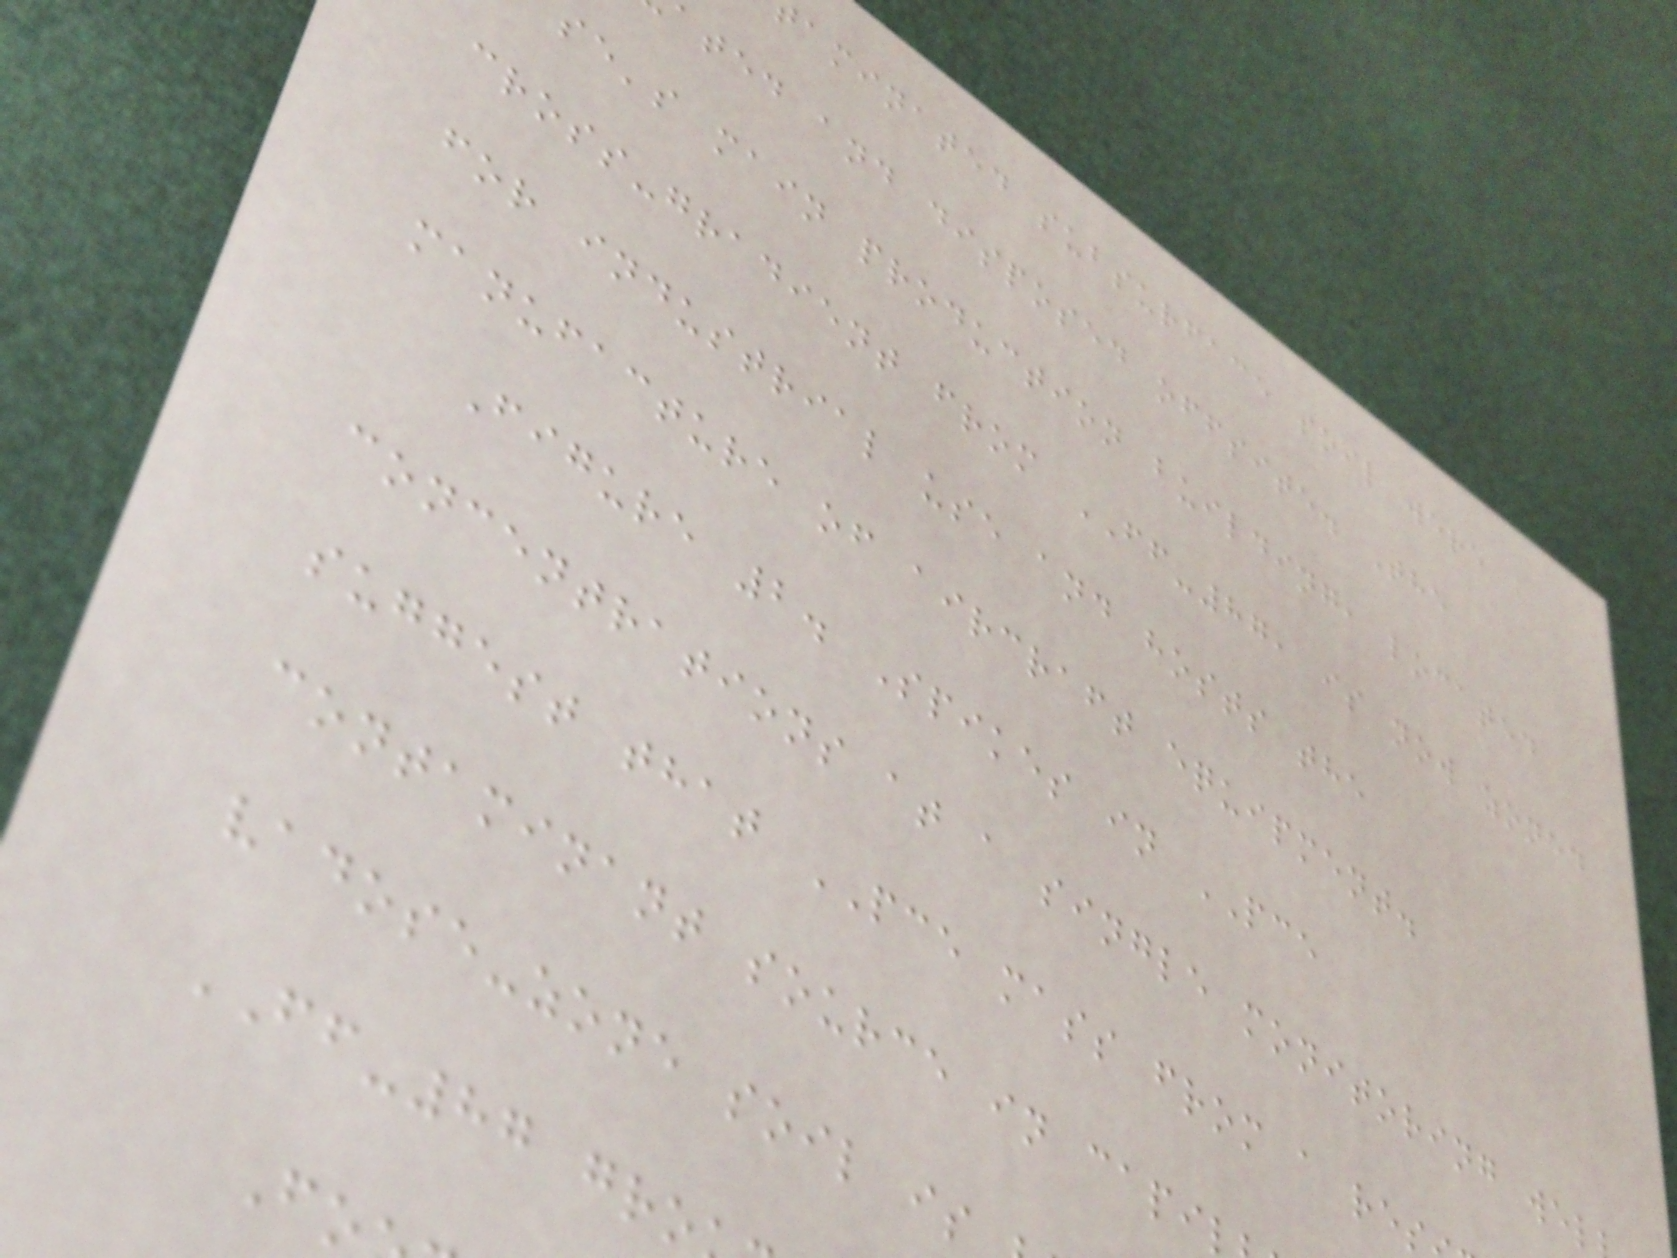aminated subsurface soil were
ated and disposed offsite. The
se's main production building, located
cross-gradient from FF-87, is now zoned
for industrial use and hosts the
manufacture of aircraft equipment.
Figure 2. Spikes in PCE
concentrations at a single monitoring wel
suggest that PCE mass from a re
contaminant source in capi
vadose-zone soil is
FF-87 gro
